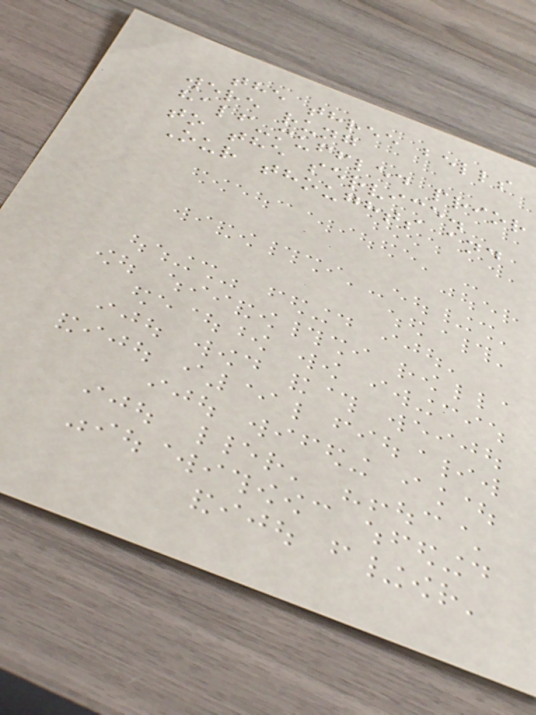the three bells
were rung
half-muffled prior
to the service.
Our thoughts and
